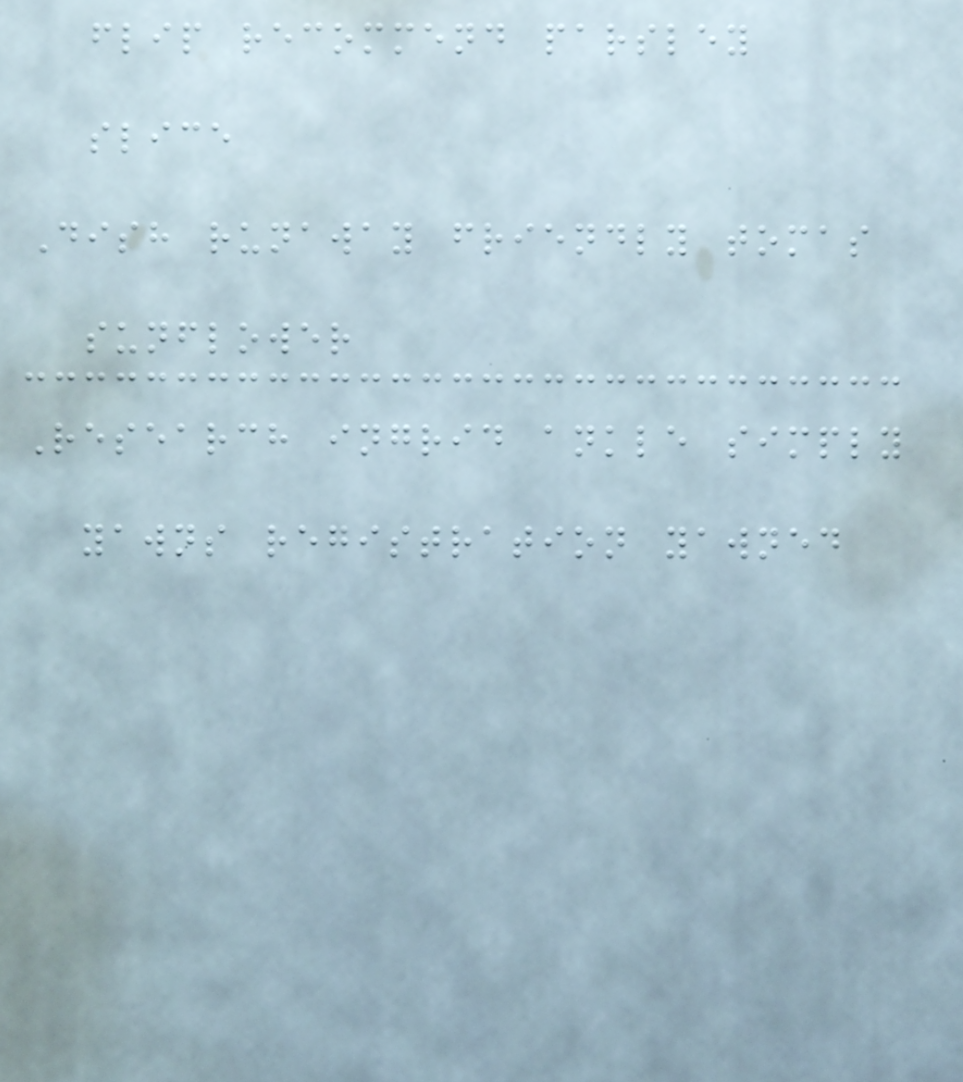flip recommend parsley
slice
Dish runaway friendly tomas
sunflower
Research ingrid ankle simply
yawns registration yawned
